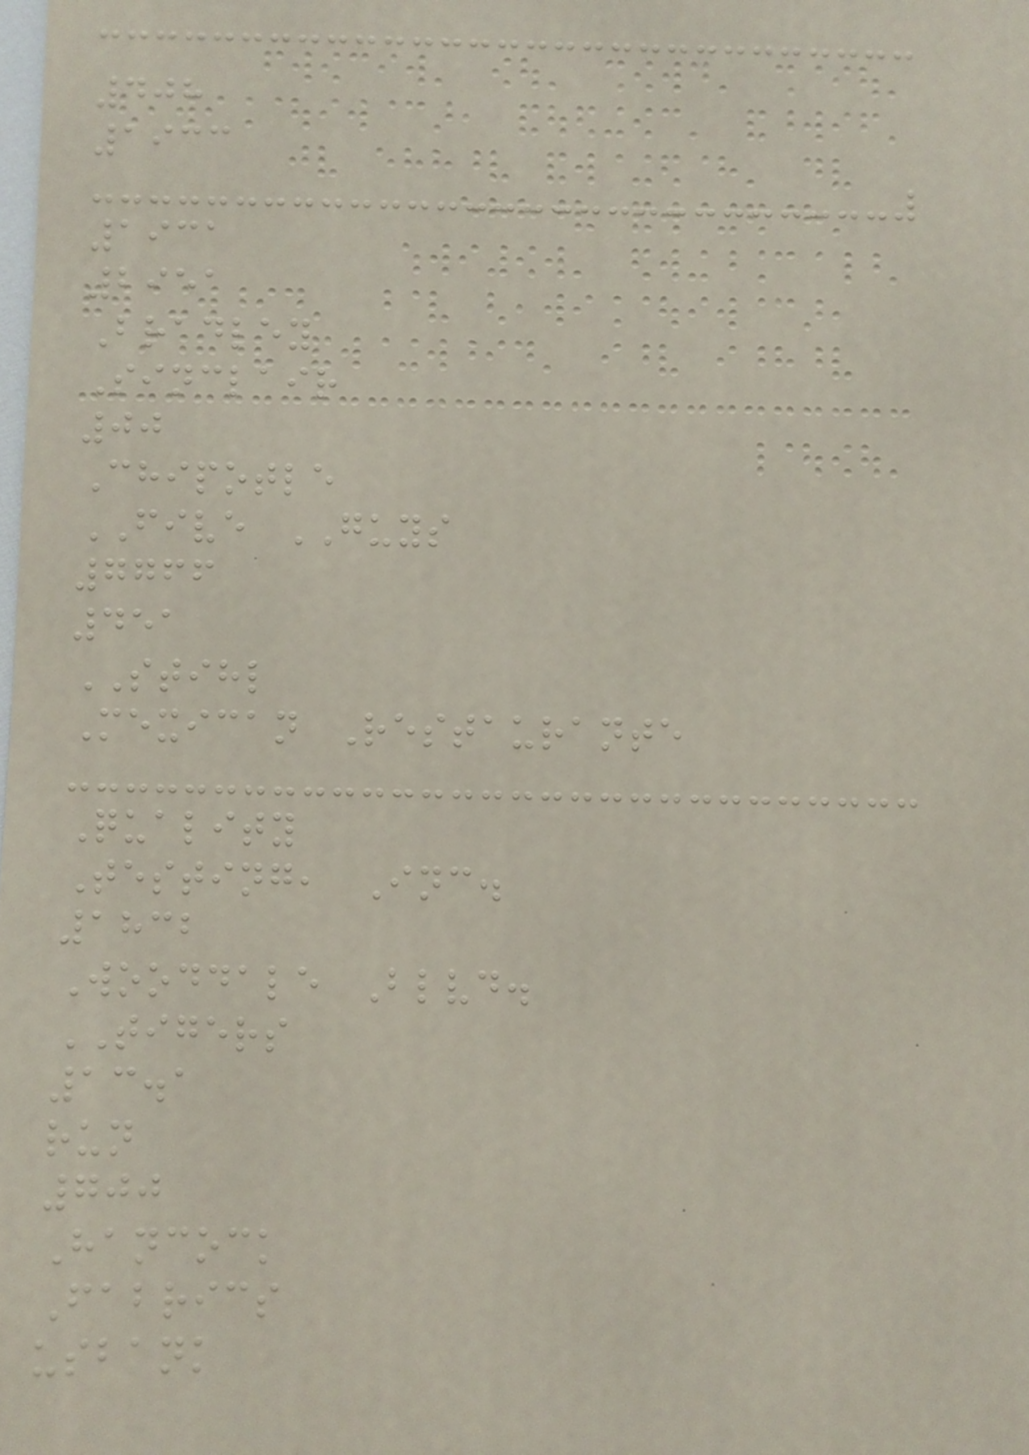408
1933
1931
2951
Bradley
Sinclair
00
Chipotle
FIVE GUYS
7766
451
STIHL
Mexican Restaurante
Quality
Testing, Inc.
1832
Wooddale Blvd.
TIGERS
13.1
run
700
Hancock
Fabrics
usbank
